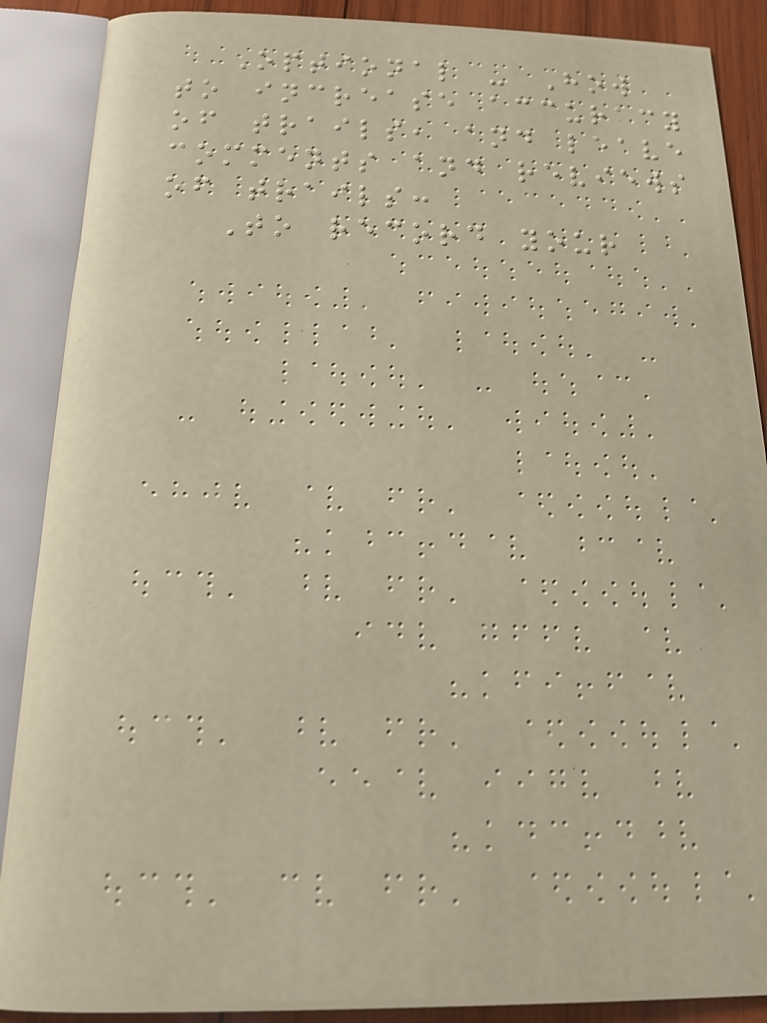Optional - How
to increase accuracy
of trails, and leave
comments and reviews
of trails:
To record your
